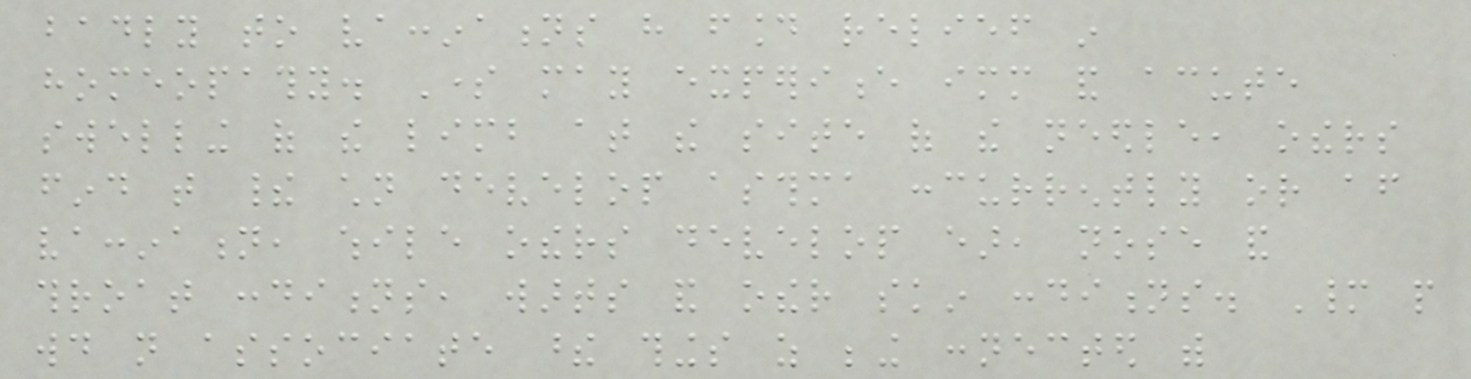badly to vaccinations have found relief in
homeopathy. Some may experience immediate and acute
swelling of the limb at the site of the needle, others
find that their children develop asthma concurrently or after
vaccination, while others develop ear, nose and
throat conditions, warts and other skin conditions. Many people
would not associate these things as being connected with
